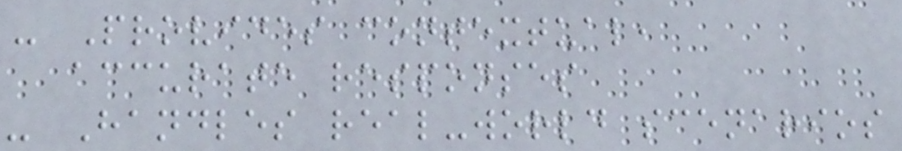- Provides contextual,
accurate responses
- Handles real-world scenarios
